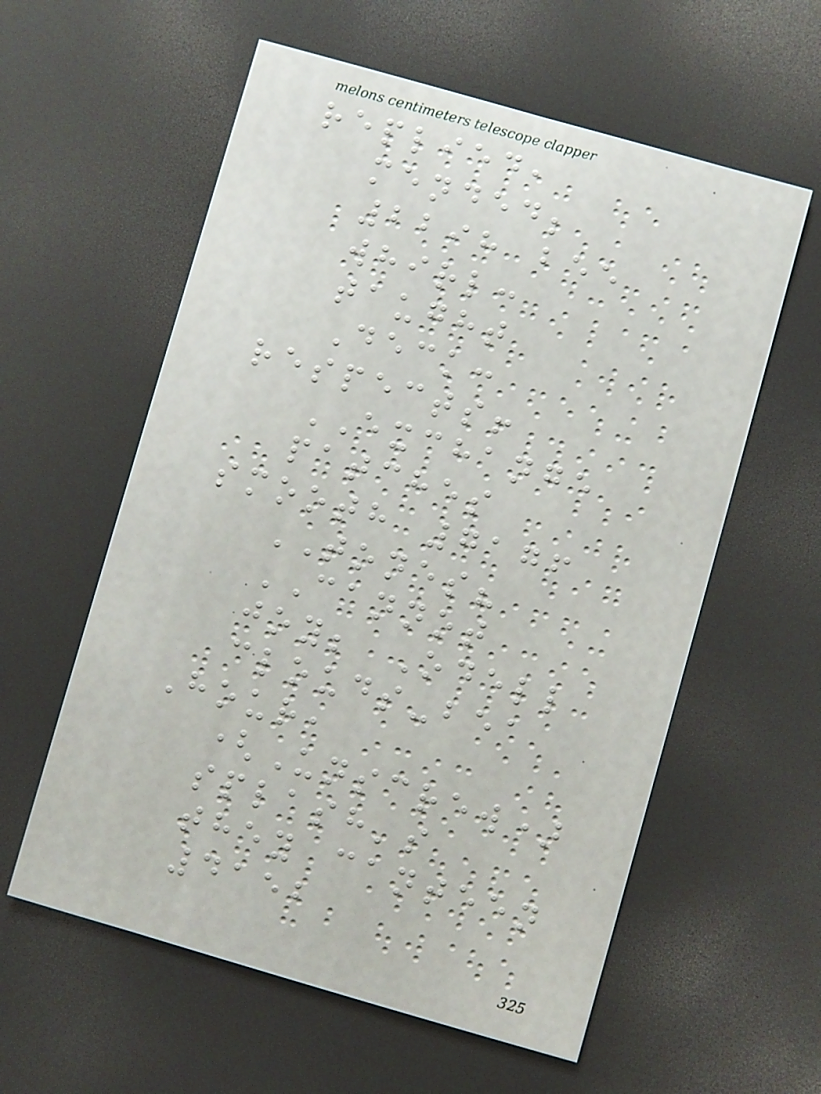replied,
mended;
2298 bee
whirl:
taught
Deck:
respects!
EXCHANGE
patches
smooth 7176
TONES?
CANNOT
joy; Odell
clouds-bea
Hour,
(Unscrew)
splash's
they canteen
4152
